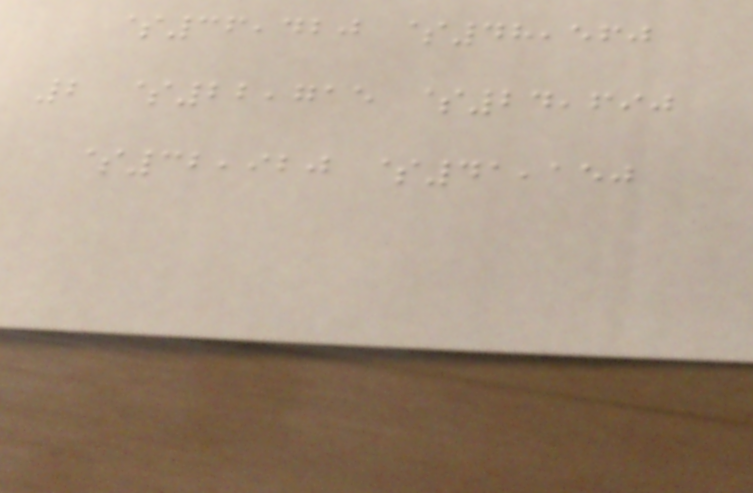$36,420 $48,560
2 $22,715 $24,690
$32,920 $41,150
